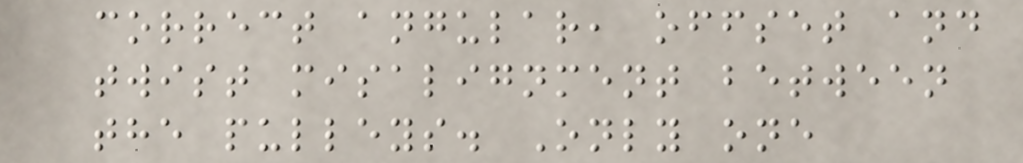correct angular, offset and
twist misalignment between
the pulleys. Only one
